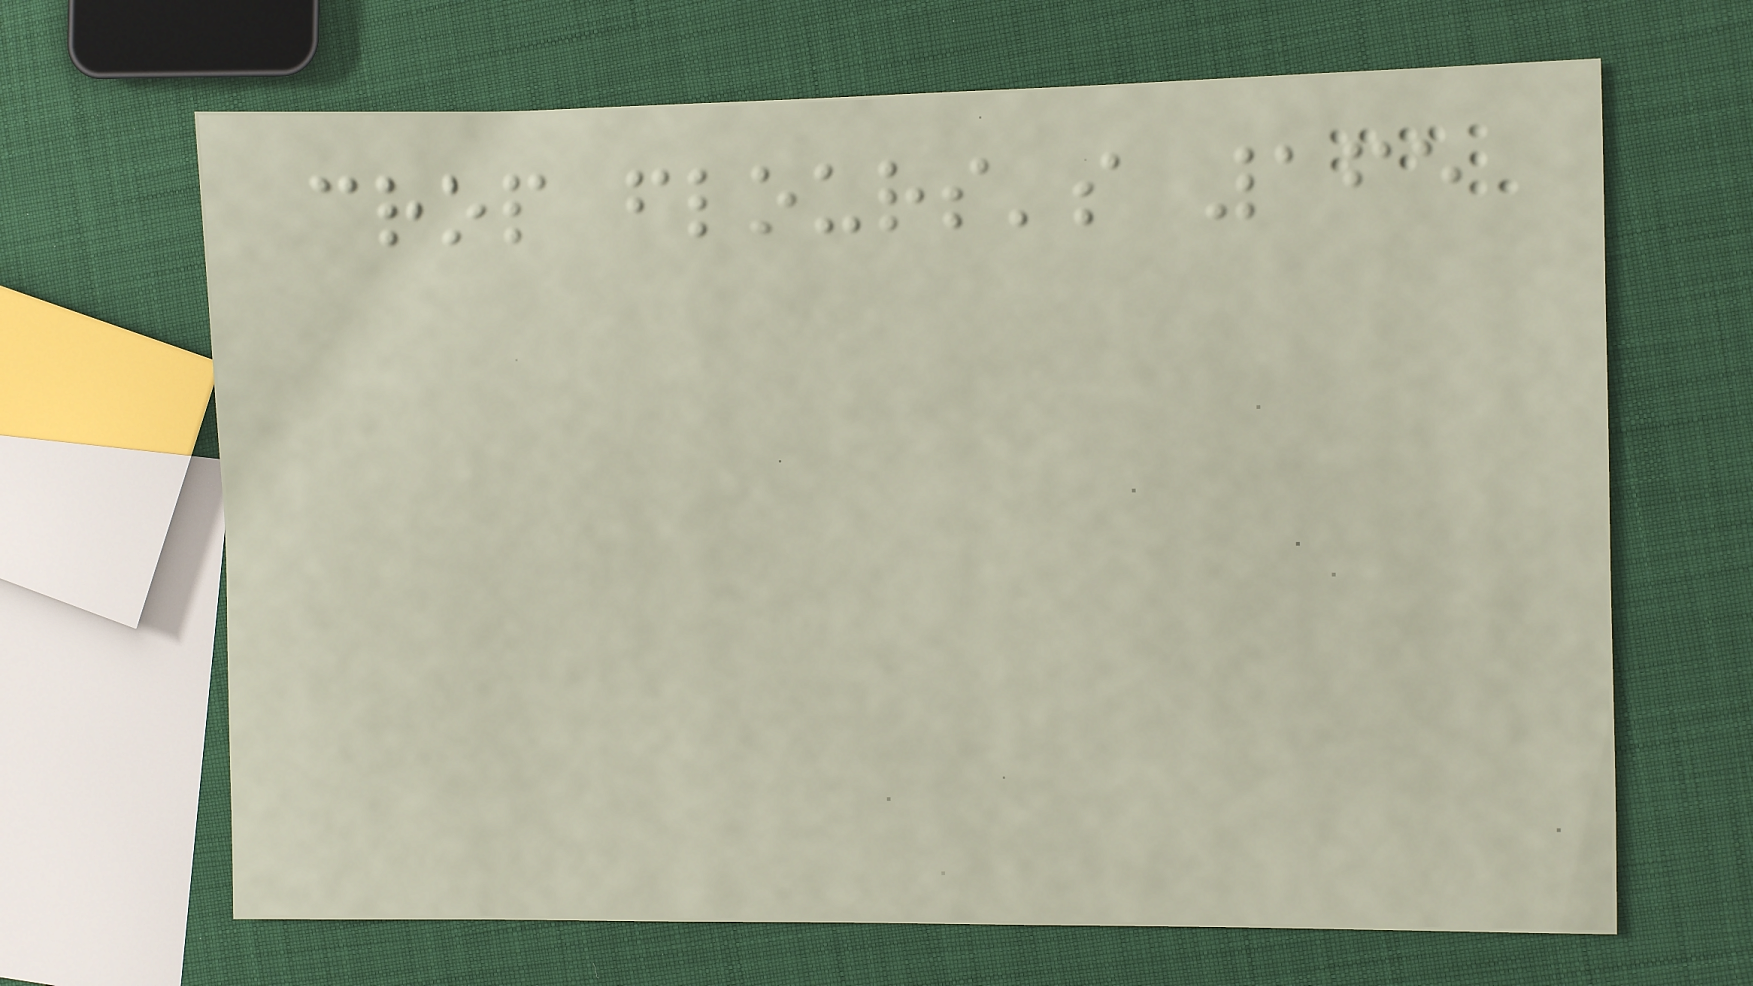crop flours's 165
